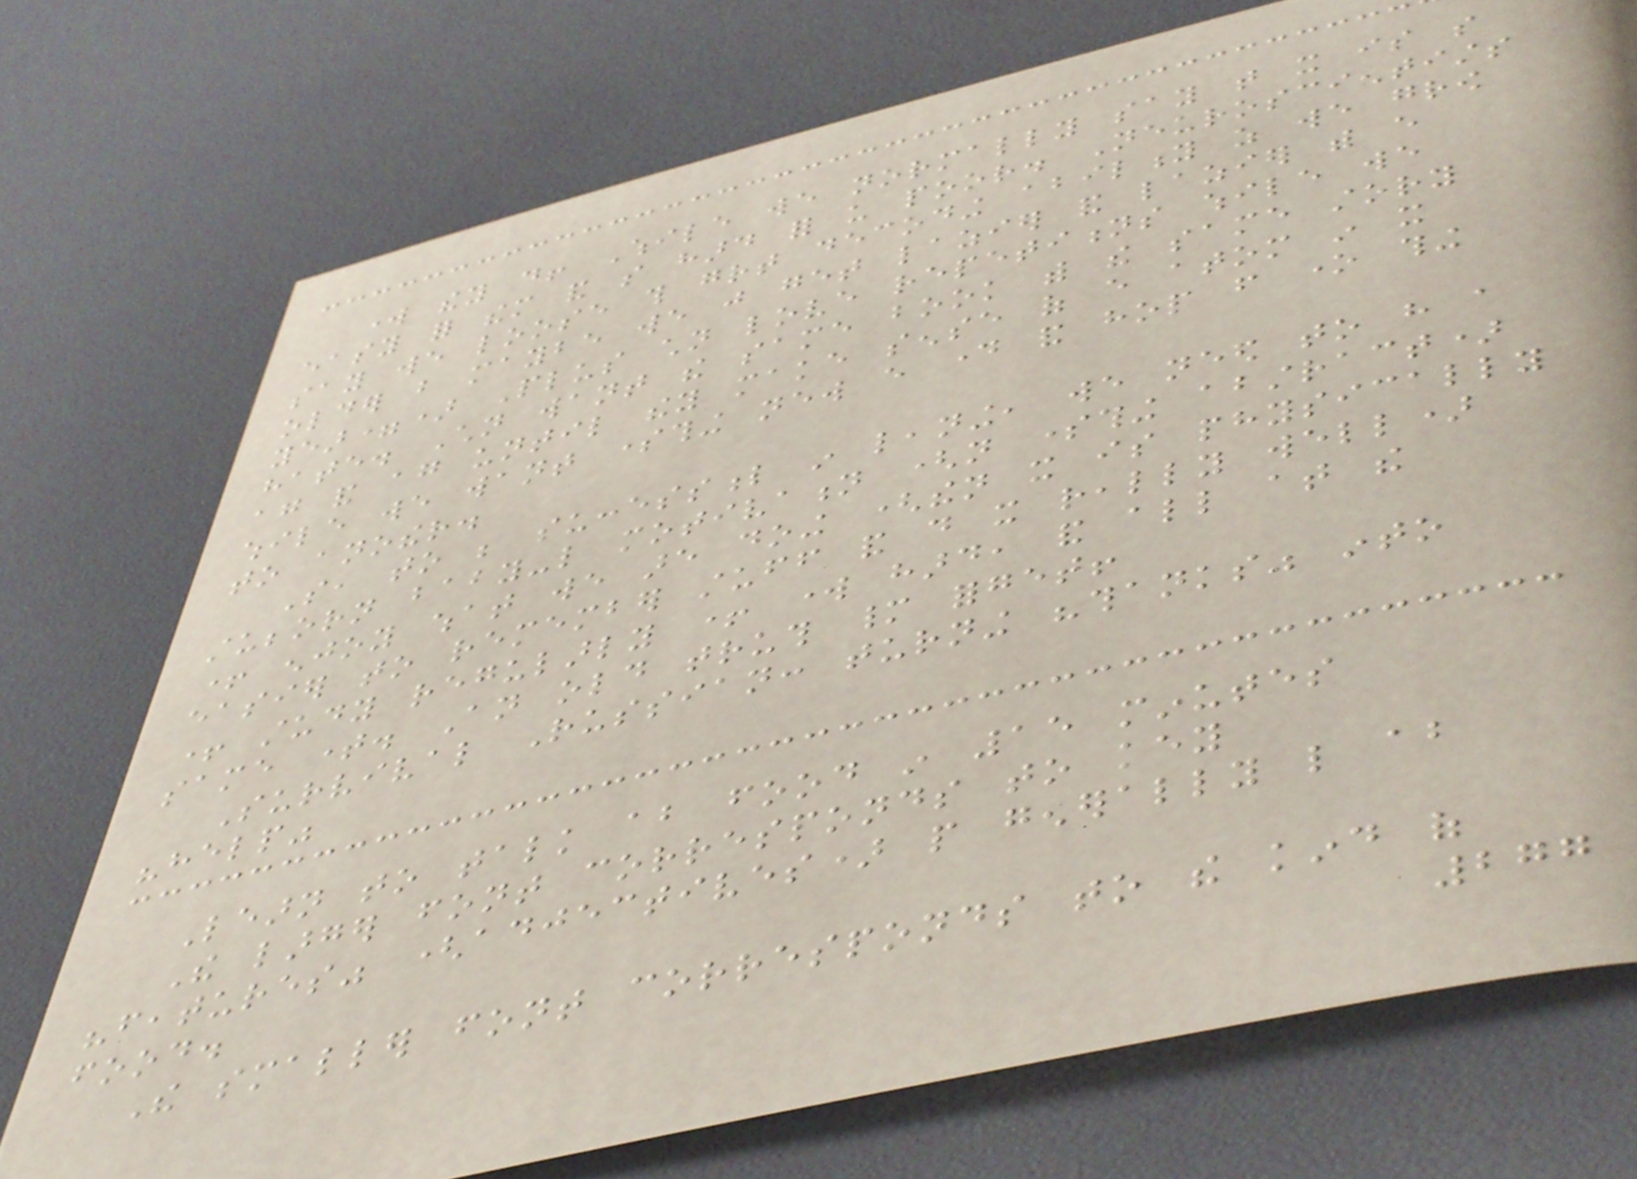work they do! While we normally say that it is so
easy for them and so hard for us poor. Neuroscientists
say we loose this great decoding ability as we grow
older but maybe we just get lazier and lazier with every
year=) Plus children love repetitions while we
hate. Children want the same book with the same story
again and again until they make sense of every atom in it
while we want something new every day and hop from one thing
to another.
So, to be successful in leaning, we need to have a
stubborn baby-like motivation (not something abstract)
+ enjoy what we are doing (then it is physically
easier to remember stuff and do it really well)
+ study regularly + work hard, and all at the
same time. An old truth many forget!
Survival Russian: turning "thanks" into
"help"
Learn to talk about food in 15 minutes
The larger font corresponds to key
"features" (adjectives) people generally like about
food.
The smaller font corresponds to the kind of
277
